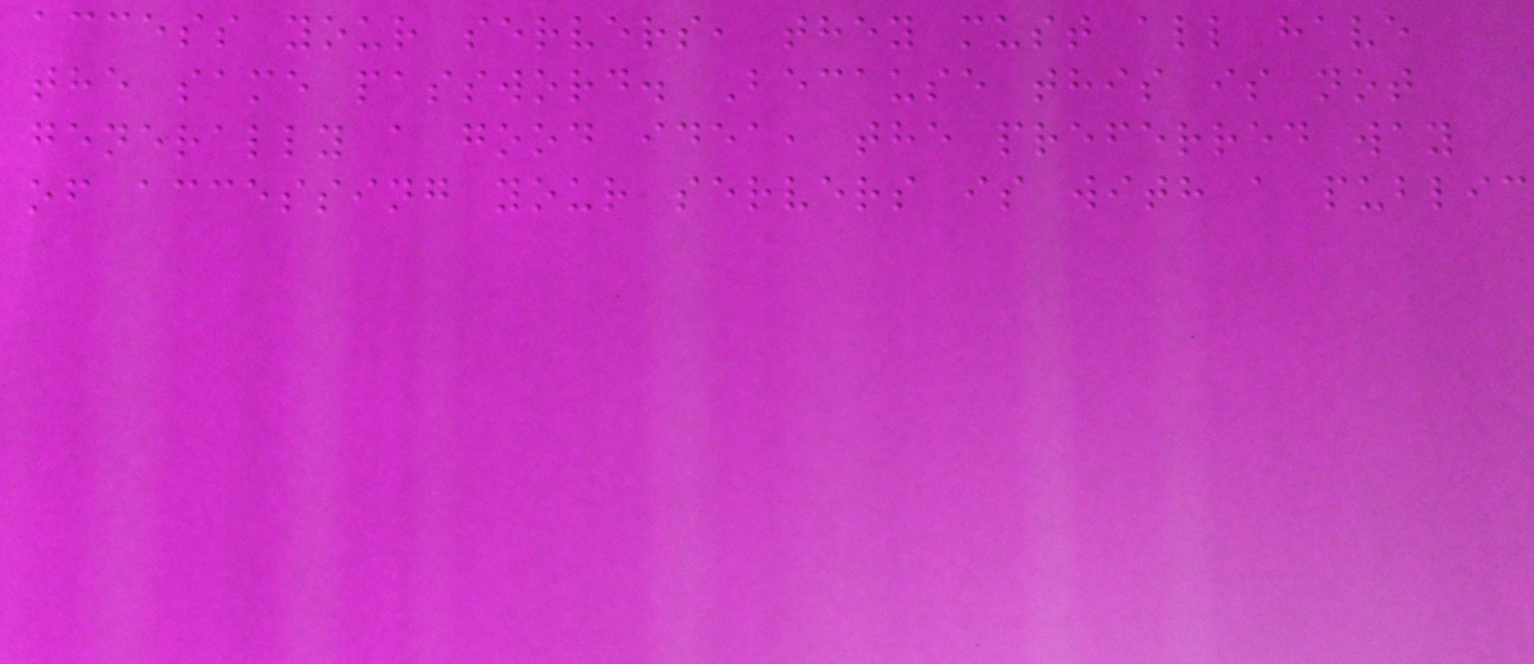access your servers, they must all have
the same password. Because this is not
generally a good idea, the preferred way
of accessing your servers is with a public
